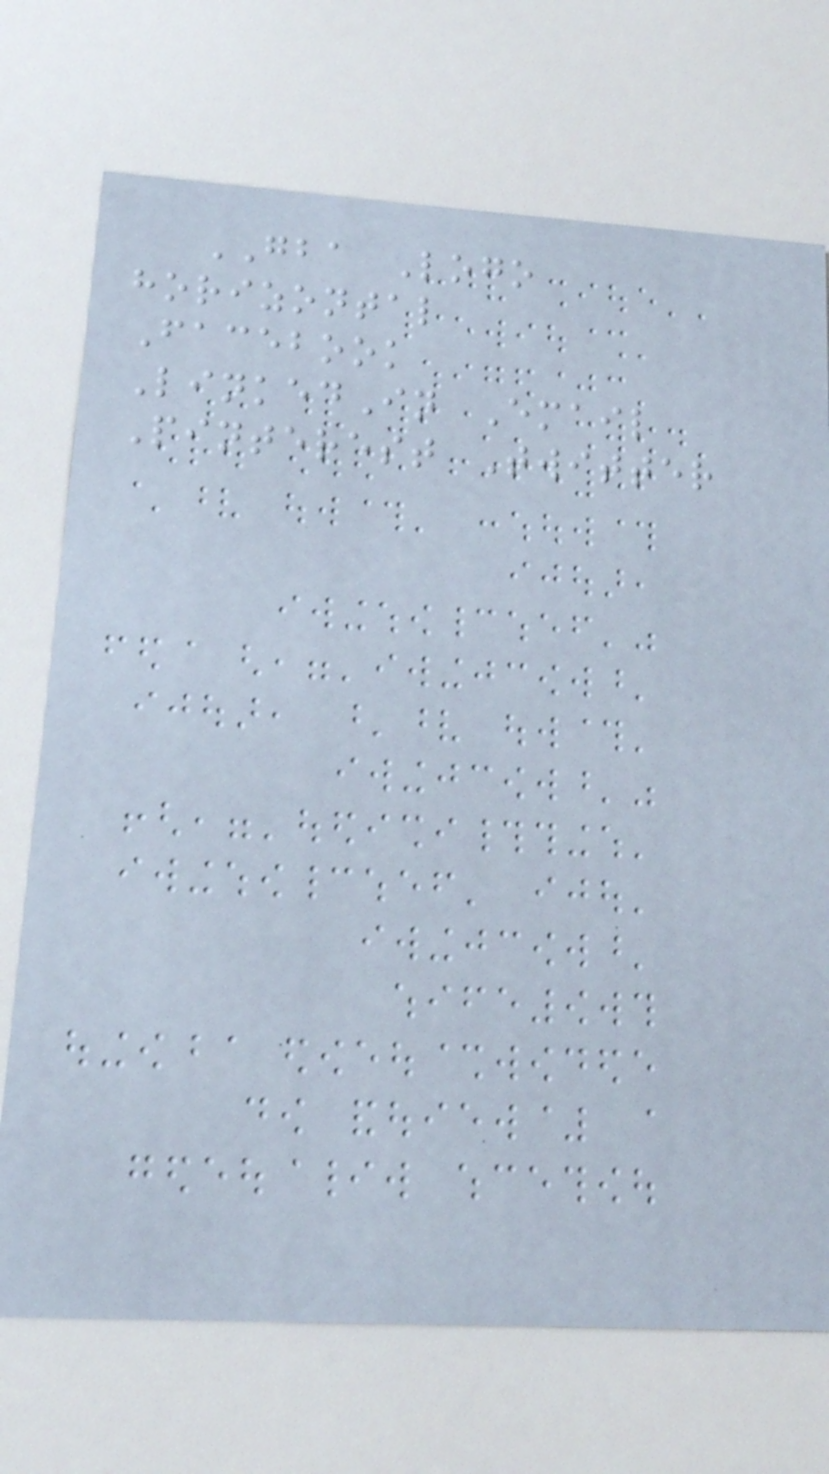GBA Logo
horizontal
Facebook
LinkedIn Email
Pinterest Twitter
